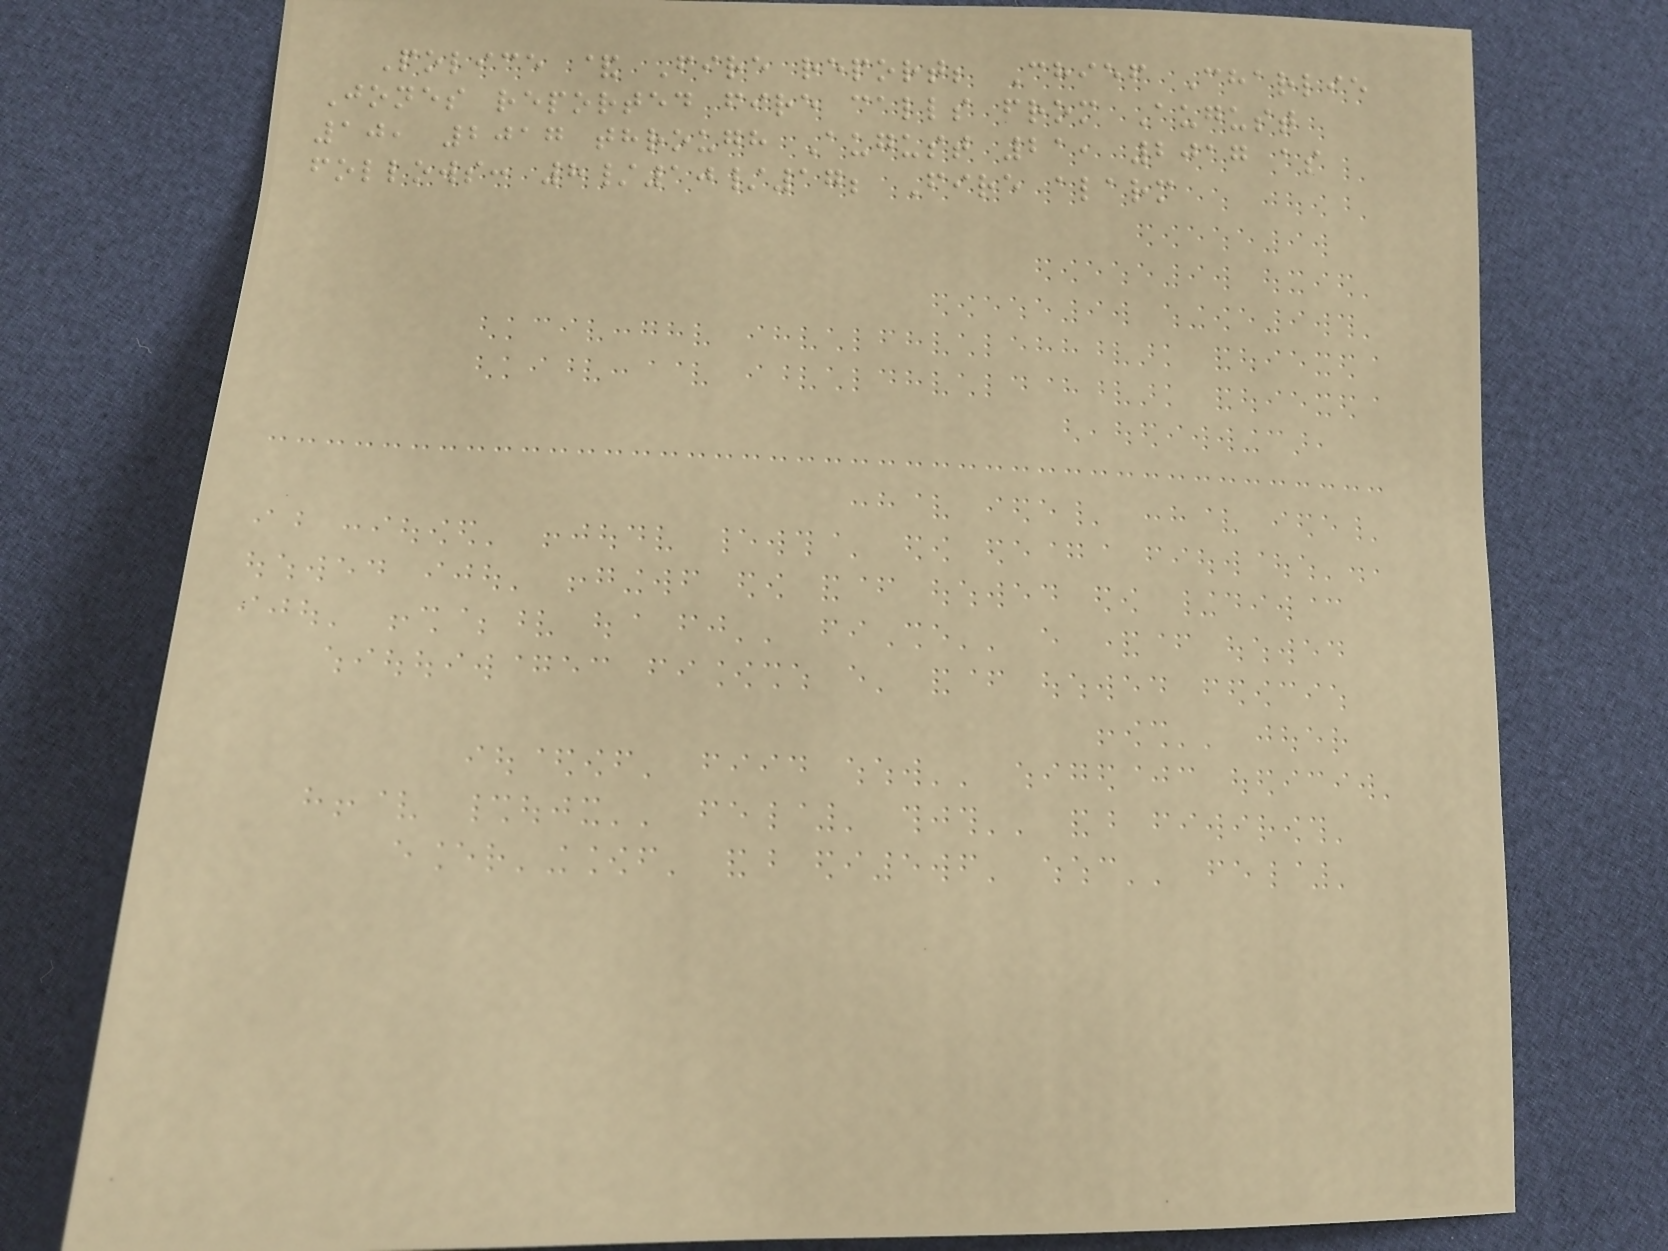Police & Fire report; Chief Charlie
Jones reported fire calls from August
10, 2017 through August 21, 2017 as
follows: 8/10/17; Fire alarm
